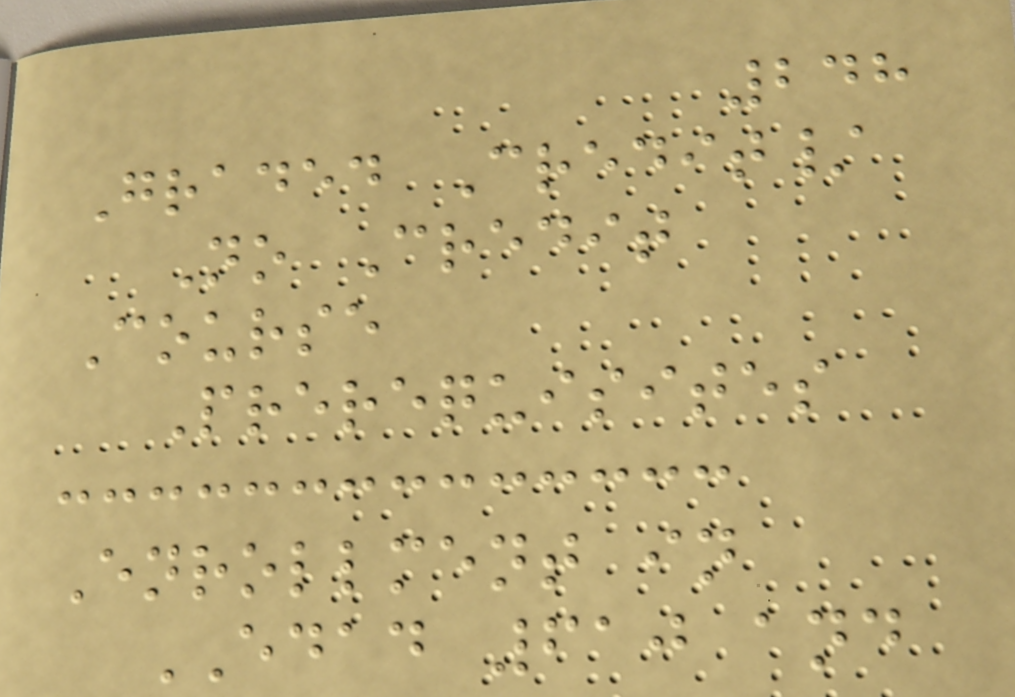248
Graded Credit/
No Credit
Course
Prerequisites
Enrollment in
EDAD 610 and
